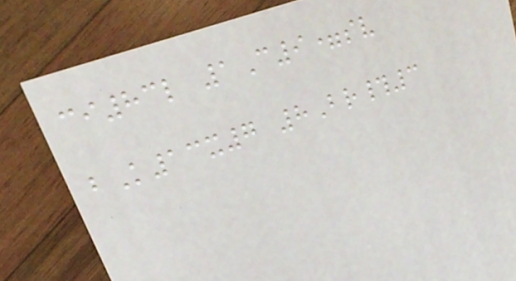ci83l 1C9=sv
bK13x7 8Br#3
